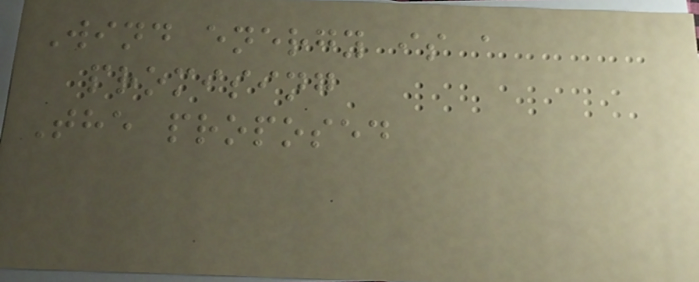Wind energy is a
promising
The proposed
